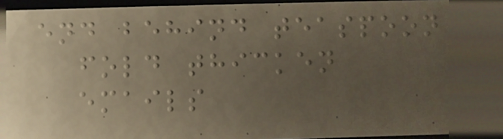end behind teaspoon
fold thicken
emails
